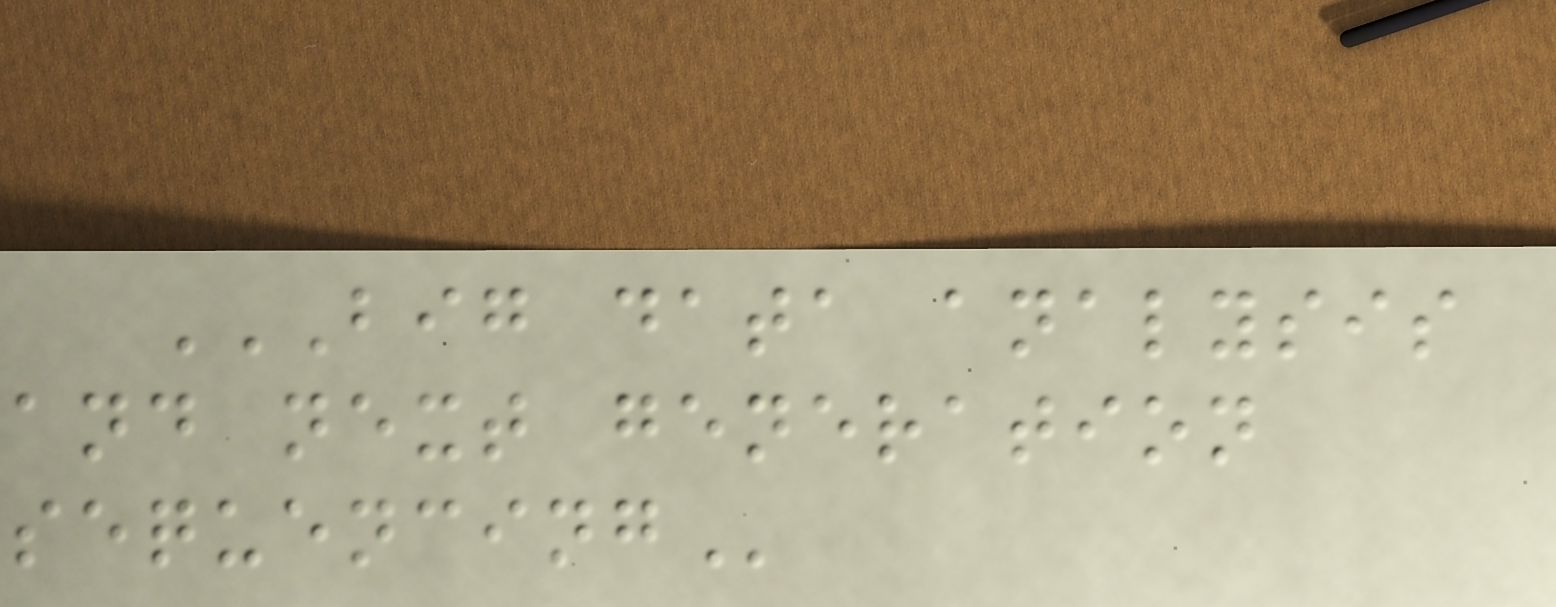BIG DATA ANALYSIS
AND NEXT GENERATION
SEQUENCING
